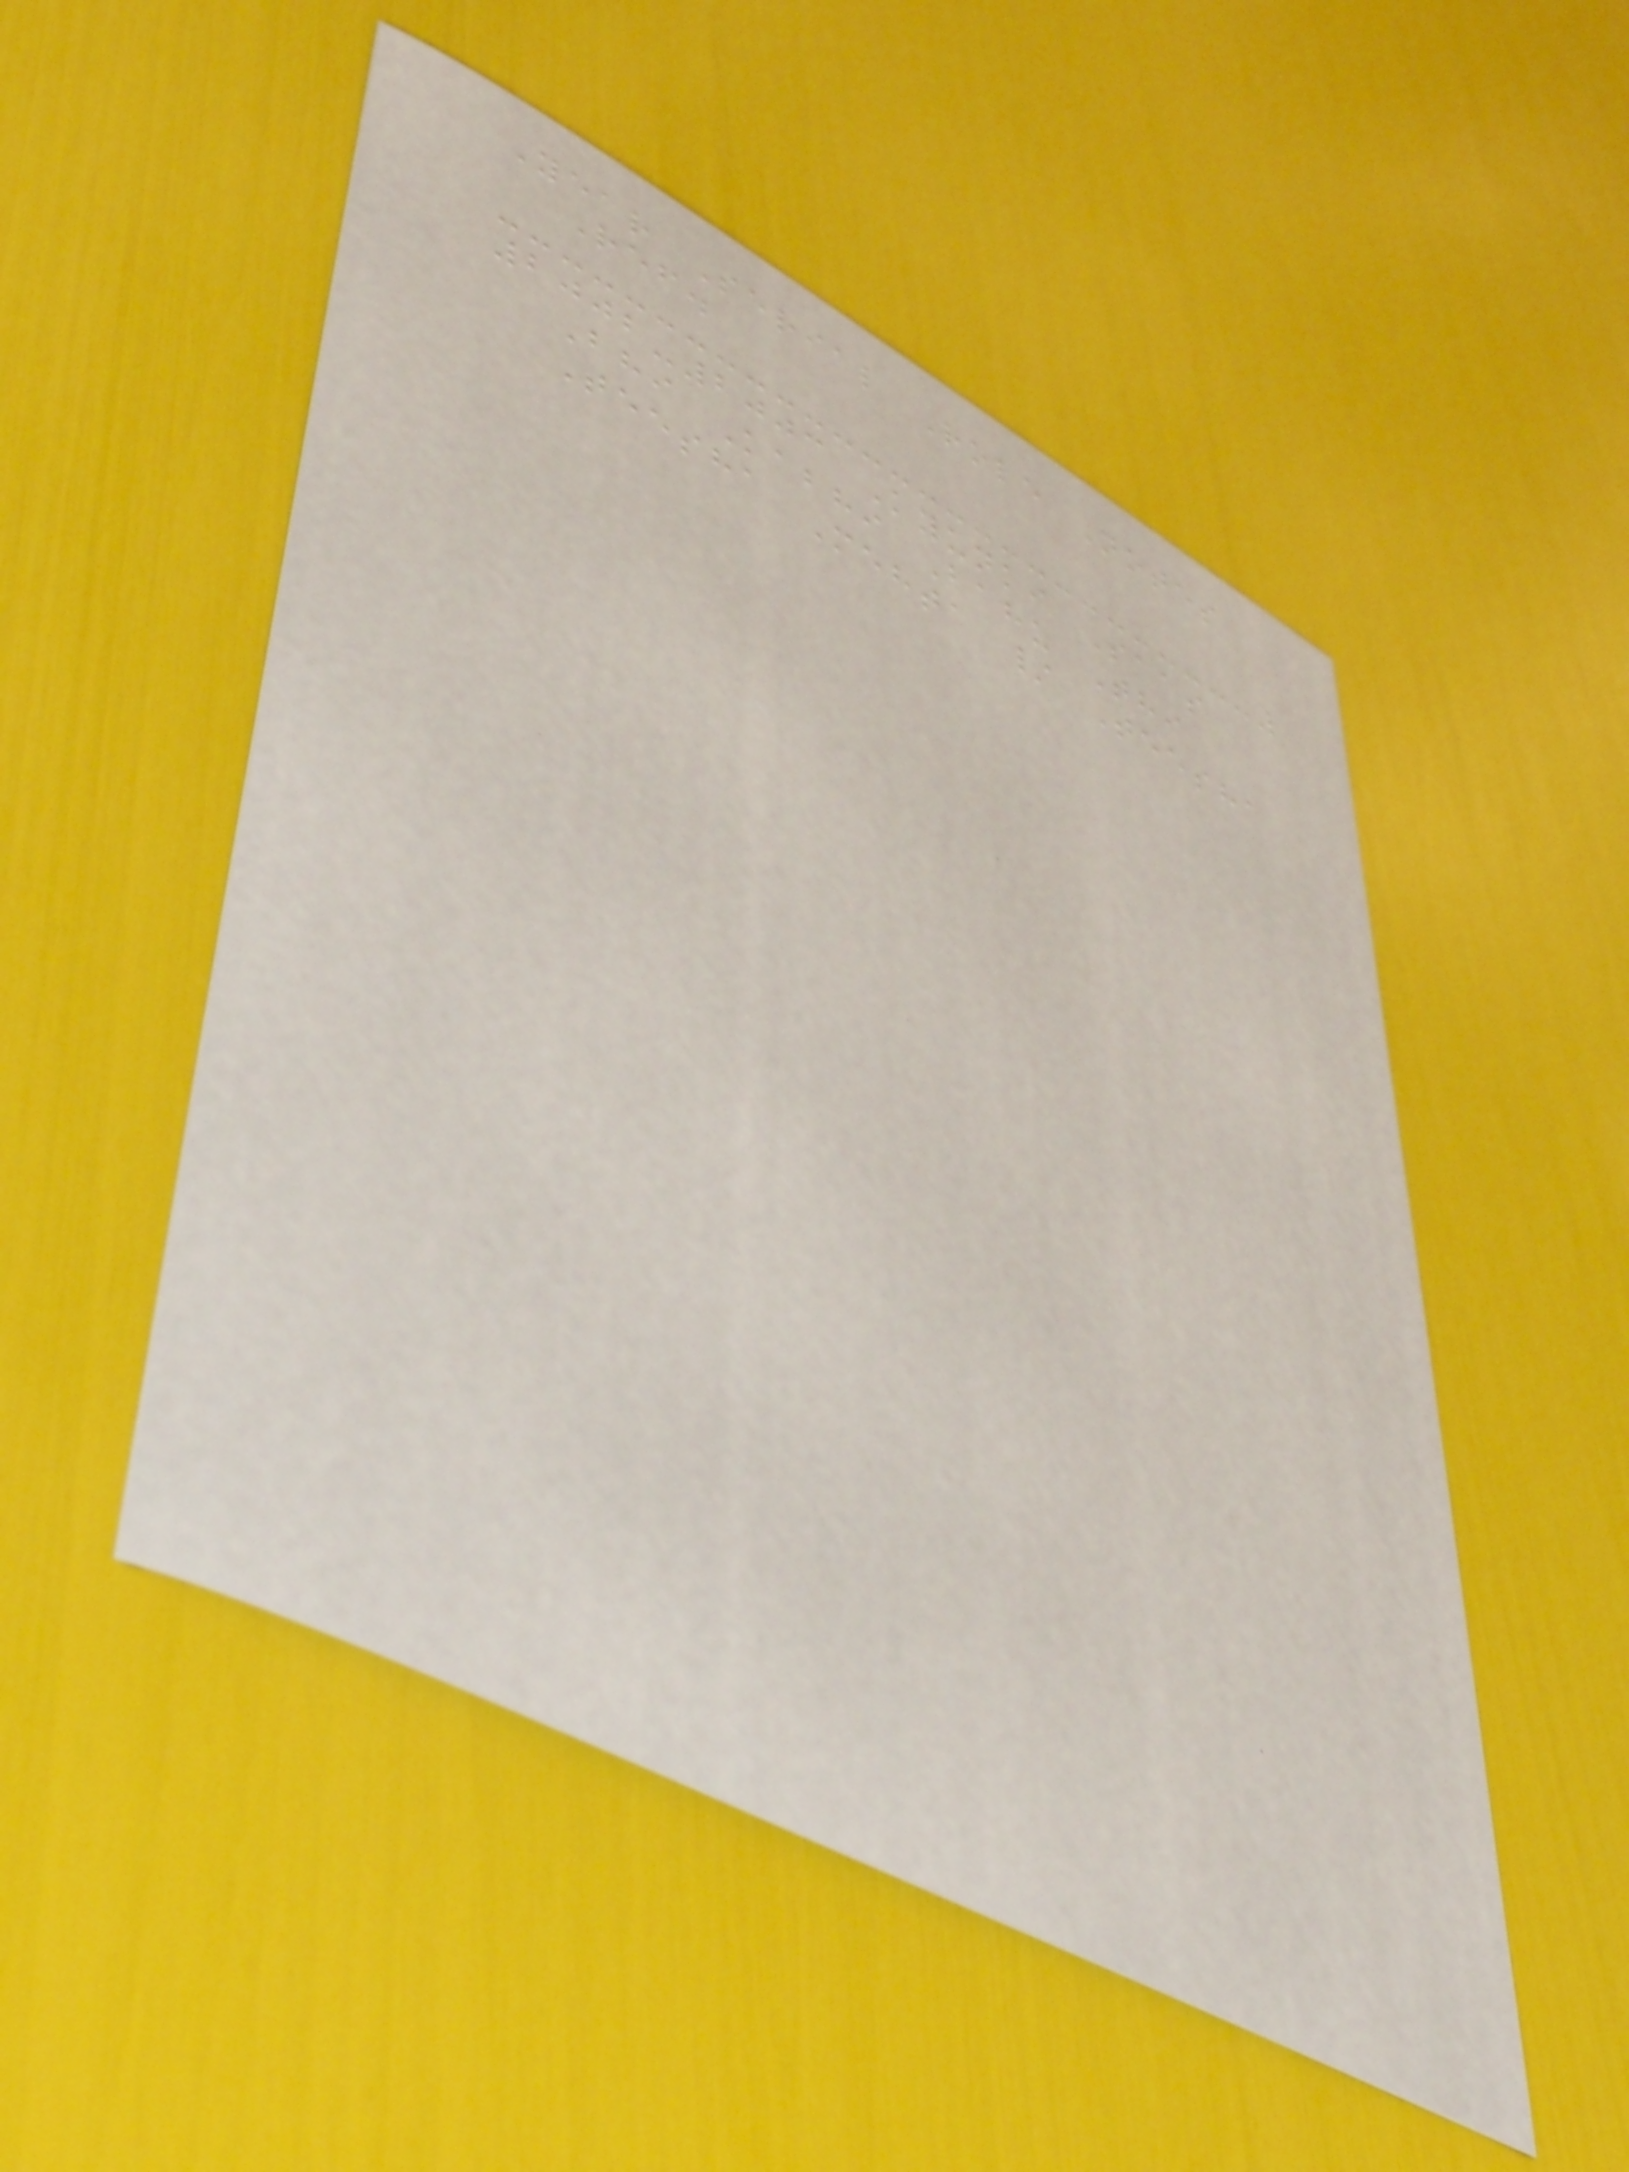Year Serial Role Notes
Ref.
2002-2003 Kyunki Saas
Bhi Kabhi Bahu Thi
Teesha Mehta / Teesha
